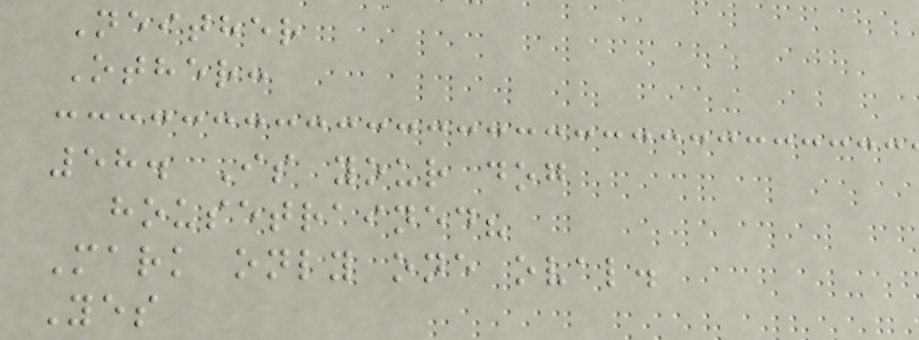Neither
Other:
58. Is your dog
housetrained?
Mark only one oval.
Yes
